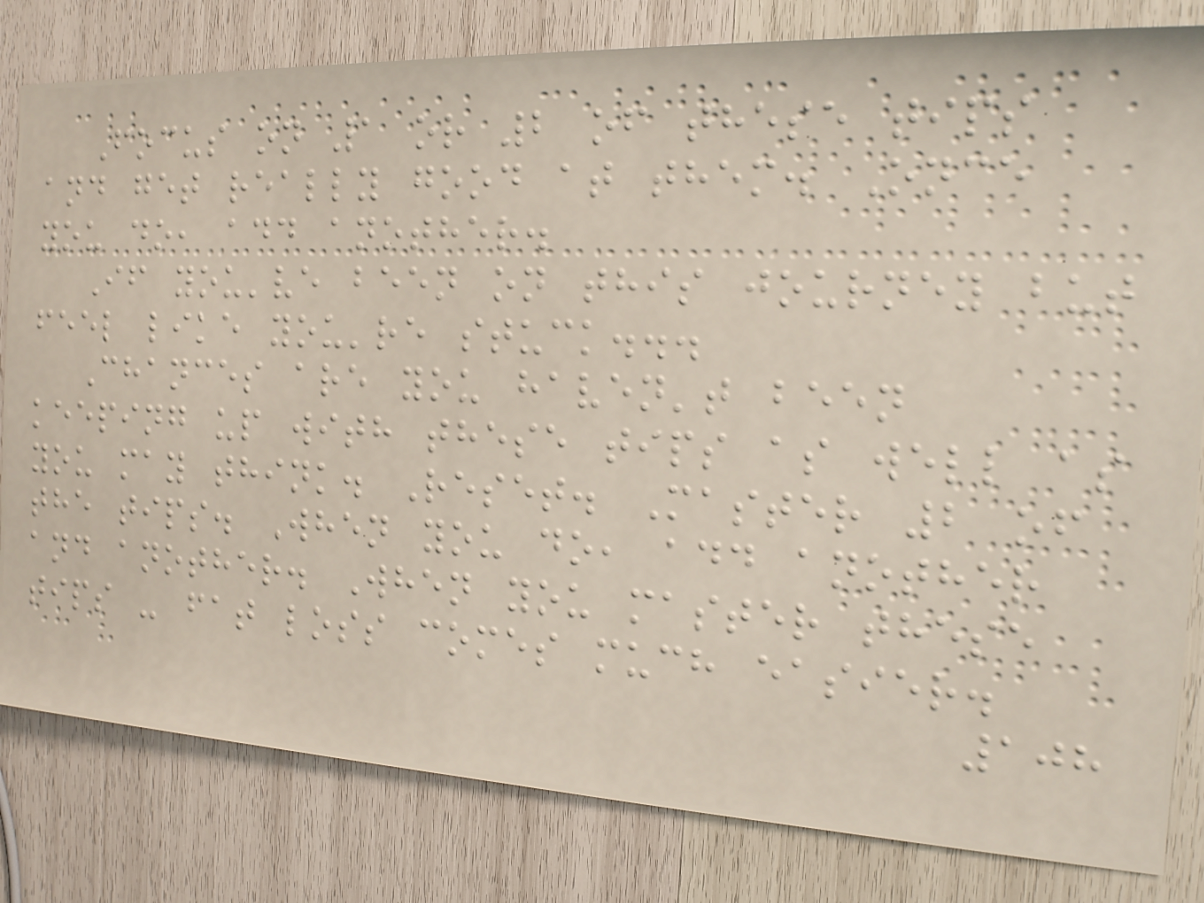Focus on 1 or 2 of these tips
and get really good at them. Once
you do, add another.
If you've been on this journey but
feel like you're stuck...
Chances are you haven't been
keeping up with these tips as well as
you may think. Reset. Master 2 of
the tips. When you do, add another
and another. When you master these
tips - fat loss comes much easier.
108
